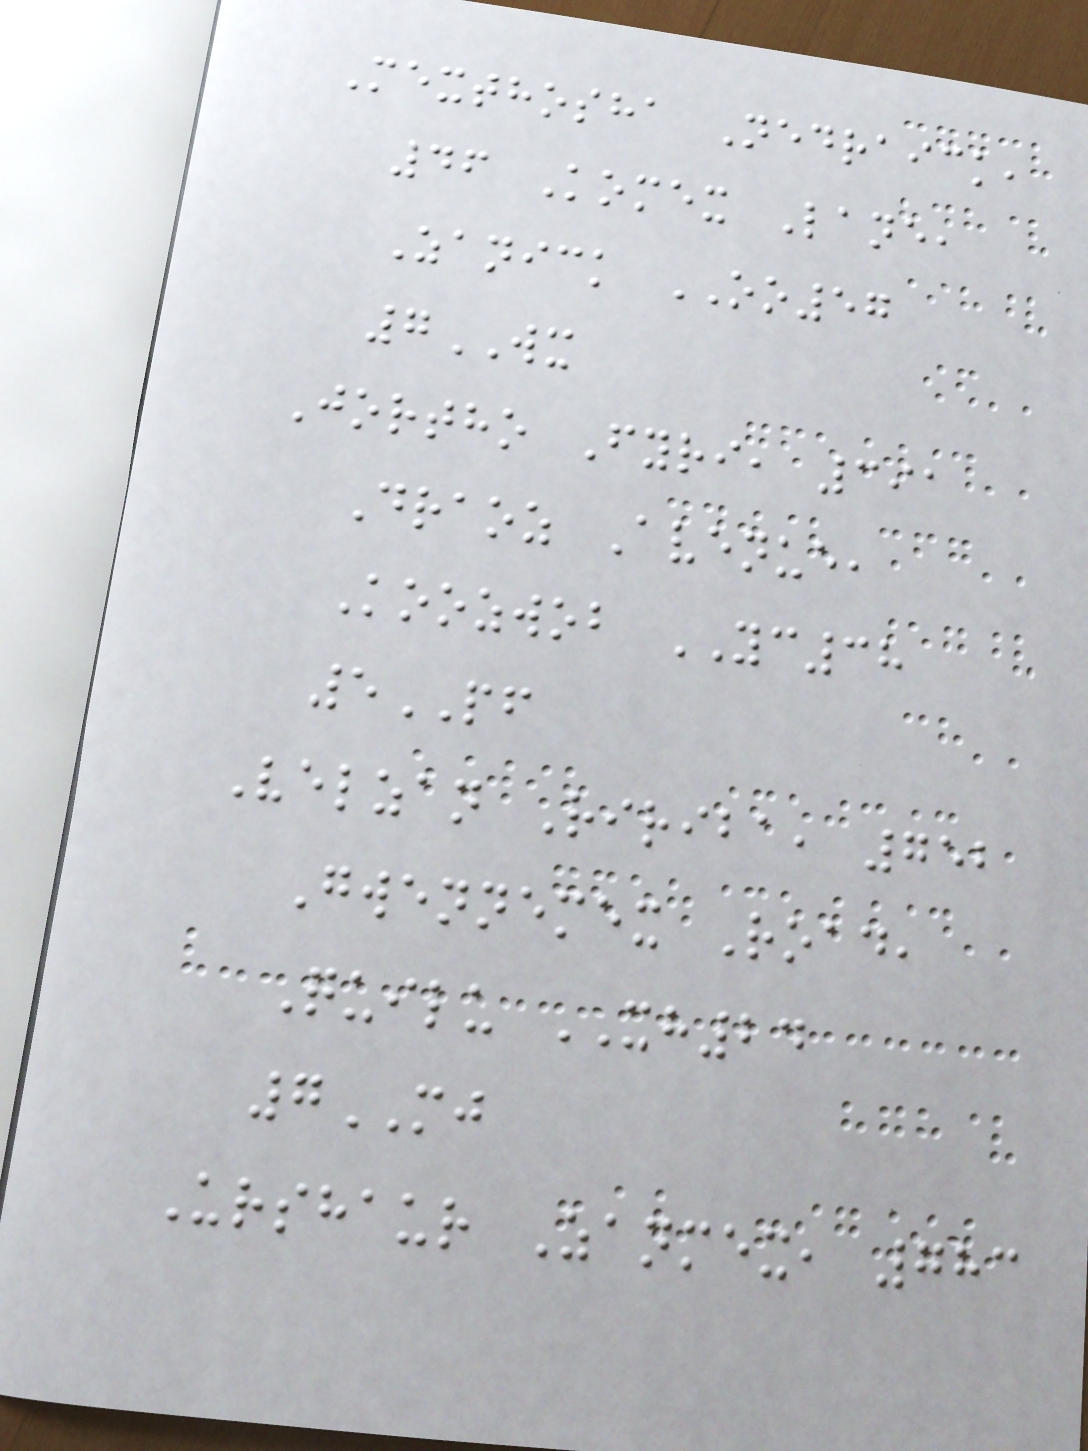Mexthosha Nedraick,
46 Komex Lane,
Zanick OO57
7WX
Jortho Fyri, 391
Draoz Avenue,
Koozwob YC38
5PF
Velzan Ririba, 752
Gwennemex Road,
Quilu XH24
7MJ
Urshaur Zanmex, 783
